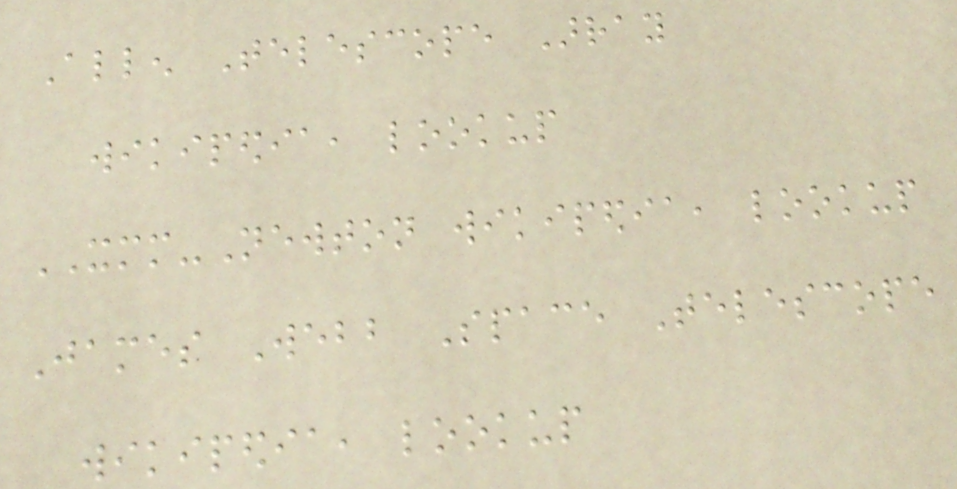Allen Telescope Array
wikipedia, lookup
XMM-Newton wikipedia, lookup
James Webb Space Telescope
wikipedia, lookup
